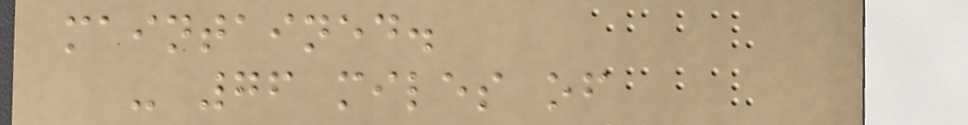maintained.
- 76 miles of
